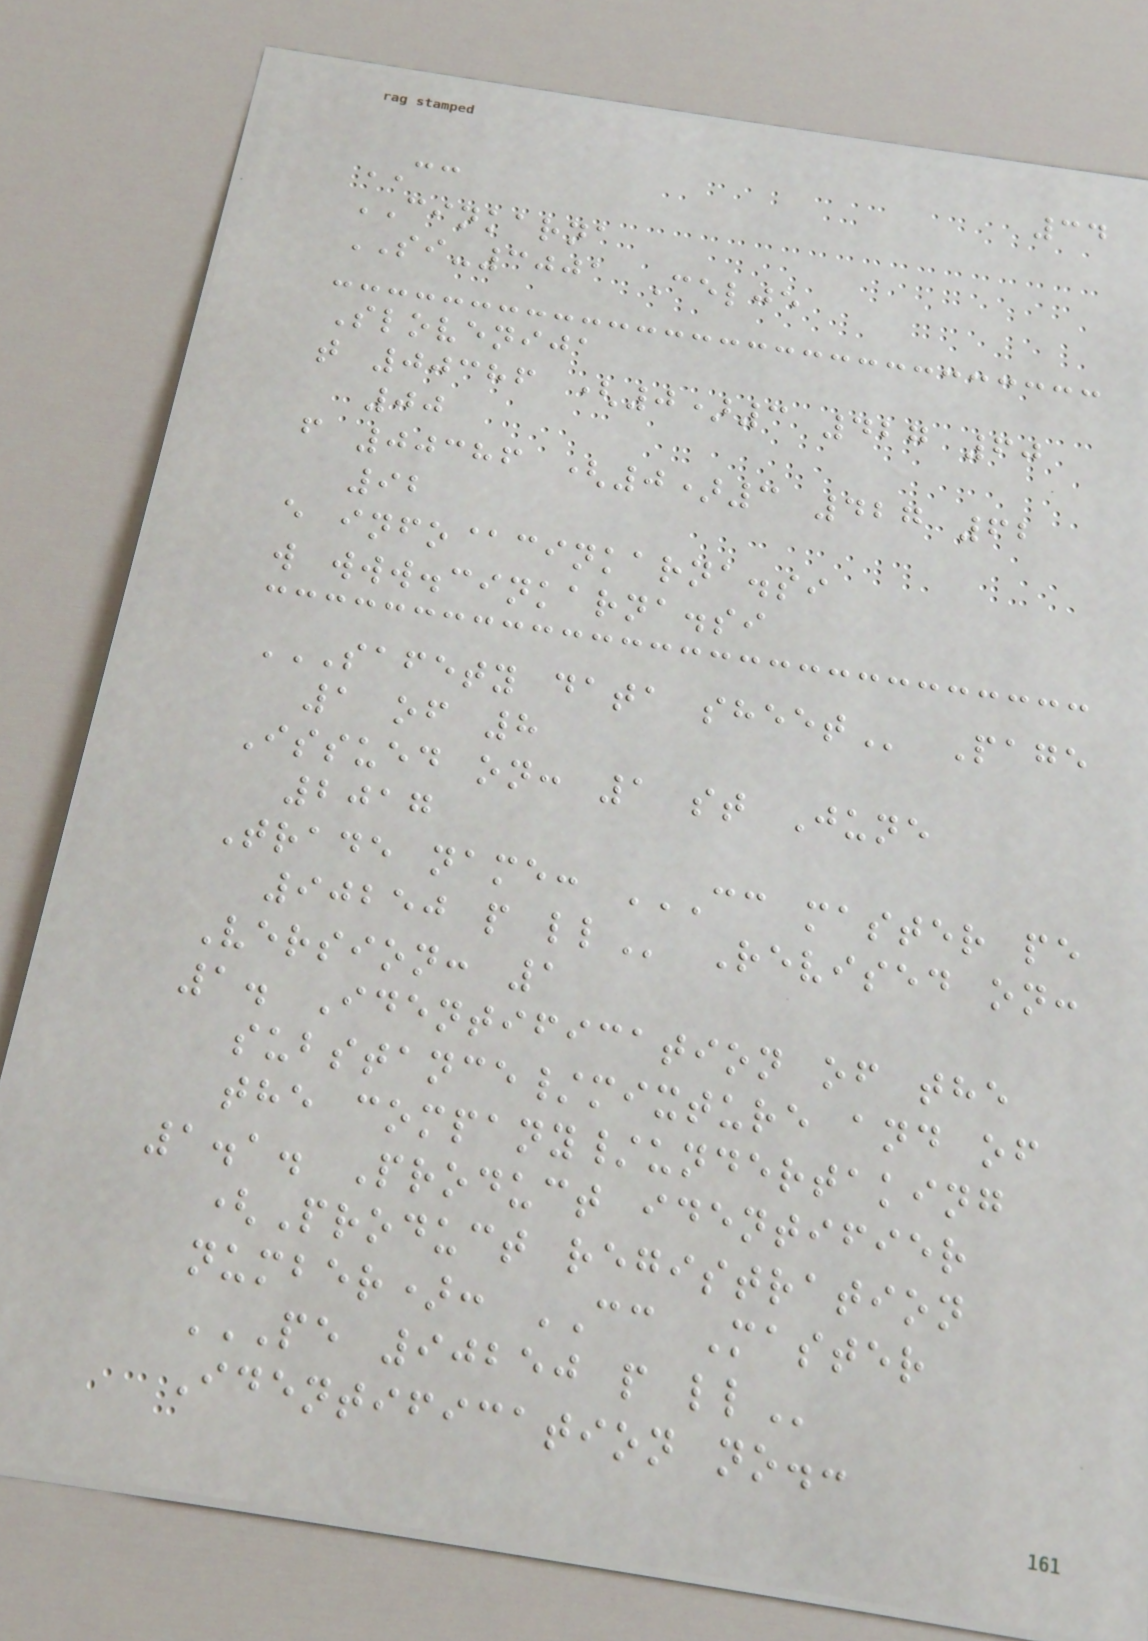34
CC
CINKARNA
SI-3001 Celje
Slovenija
t 00386 (0)3 427 60
00
f 00386 (0)3 427 62
92
e info@cinkarna.si
w www.cinkarna.si
SAFETY DATA SHEET Page
1 of 8
Issued on: 1 st June
2017
Trade name: CC MASTER PE
90250 P LL Revised on:
Version: 1
1. Identification of the
substance/mixture and of
the company/undertaking
1.1. Product identifier
(Product registration
number): CC Master
PE 90250 P LL
Identification no.:
